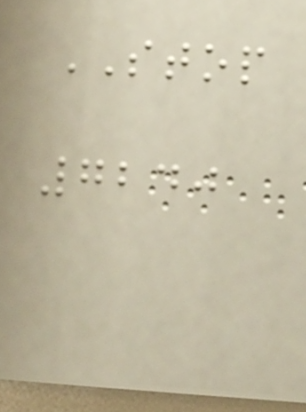STOP
7240
